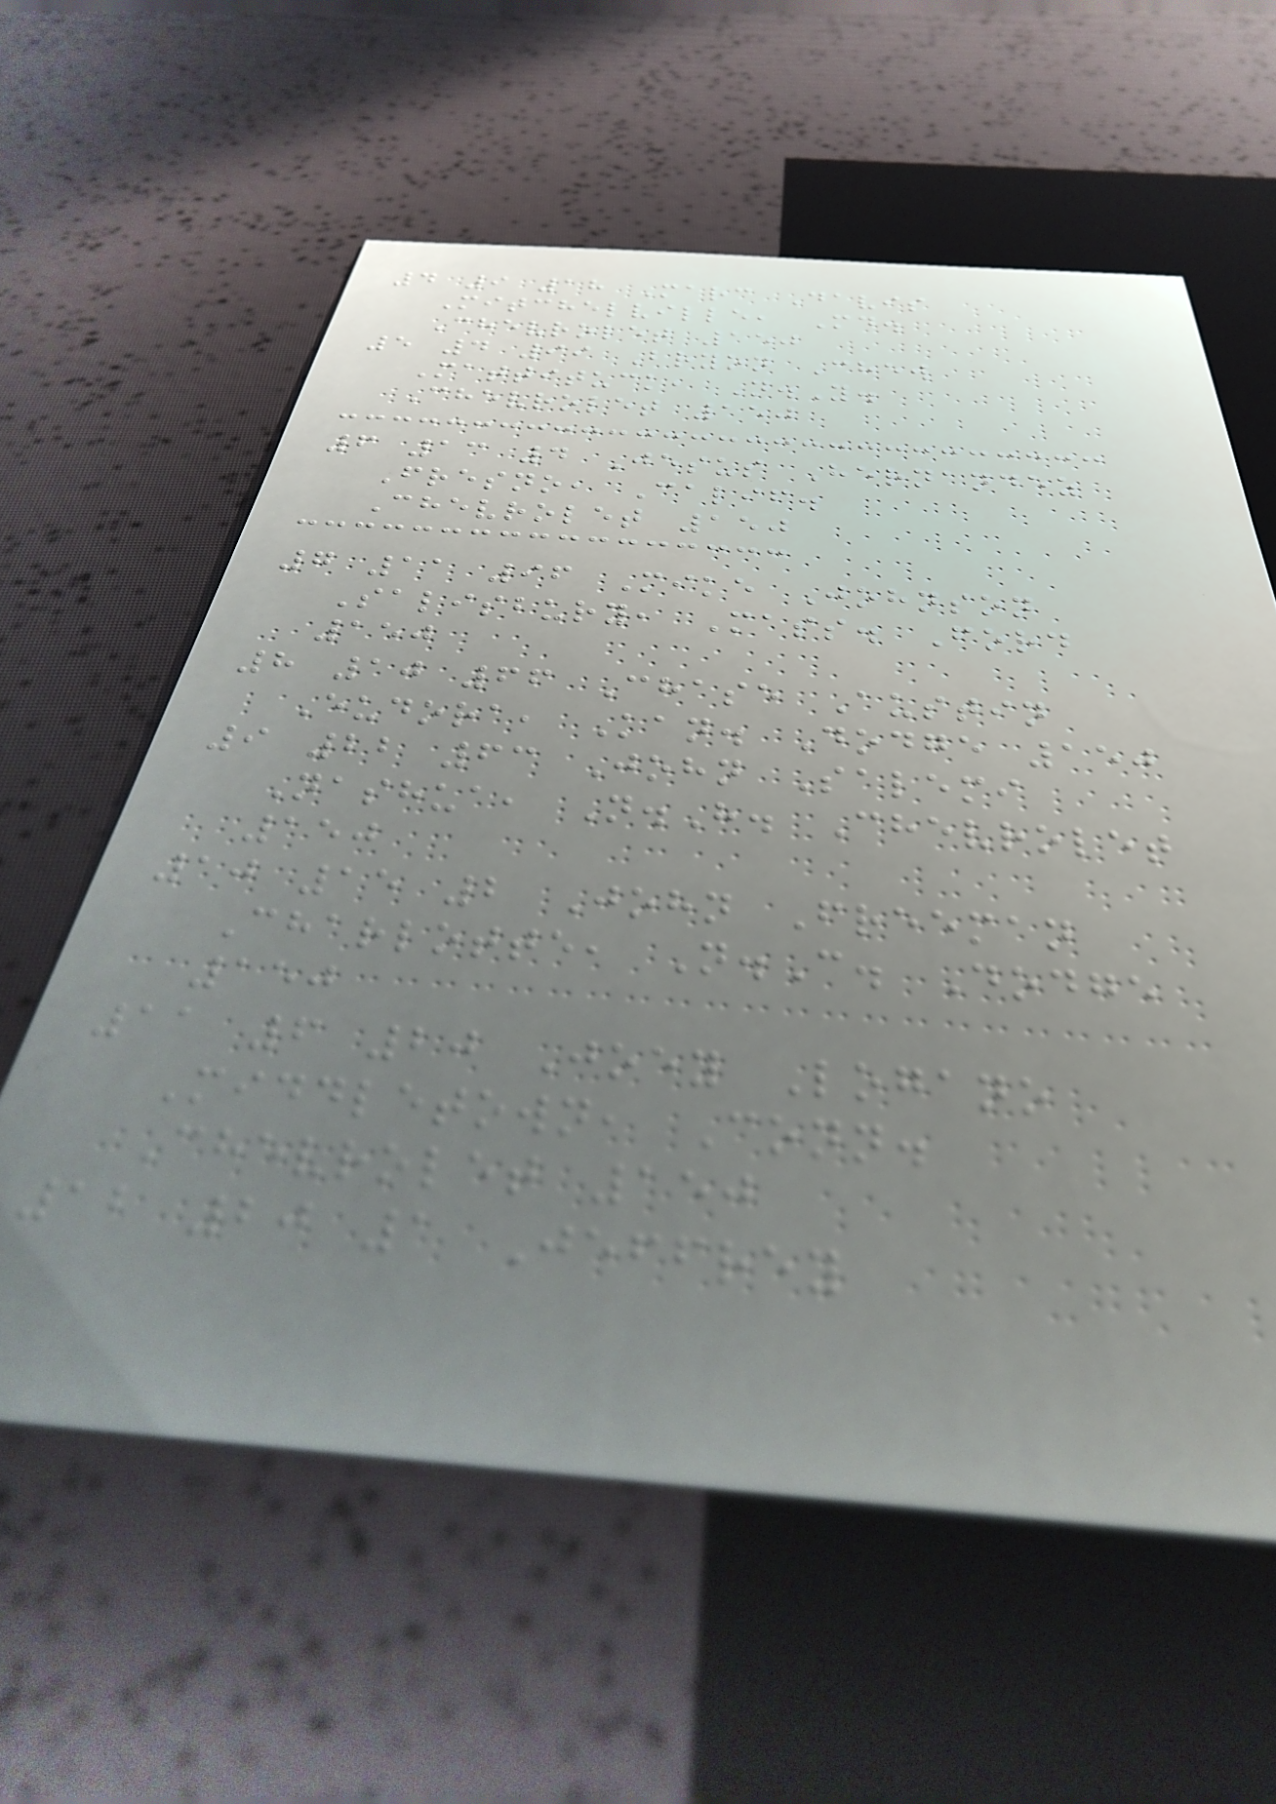4 9 18 Marc Davis
Mitchelville, Md.
Chevrolet 150
5 4 99 Bryon Chew
Mattituck, N.Y.
Chevrolet 150
6 13 4 Jesus Hernandez
Fresno, Calif.
Chevrolet 150
7 11 96 Mike Johnson
Salisbury, Mass. Ford
150
8 10 66 Chase Austin
Eudora, Kan. Dodge 150
9 22 63 John Salemi
Nashua, N.H. Chevrolet
150
10 15 2 John Freeman
Charlotte, N.C. Dodge
150
11 6 20 Joey Logano
Middletown, Conn.
Chevrolet 150
12 20 1 Jeffrey
